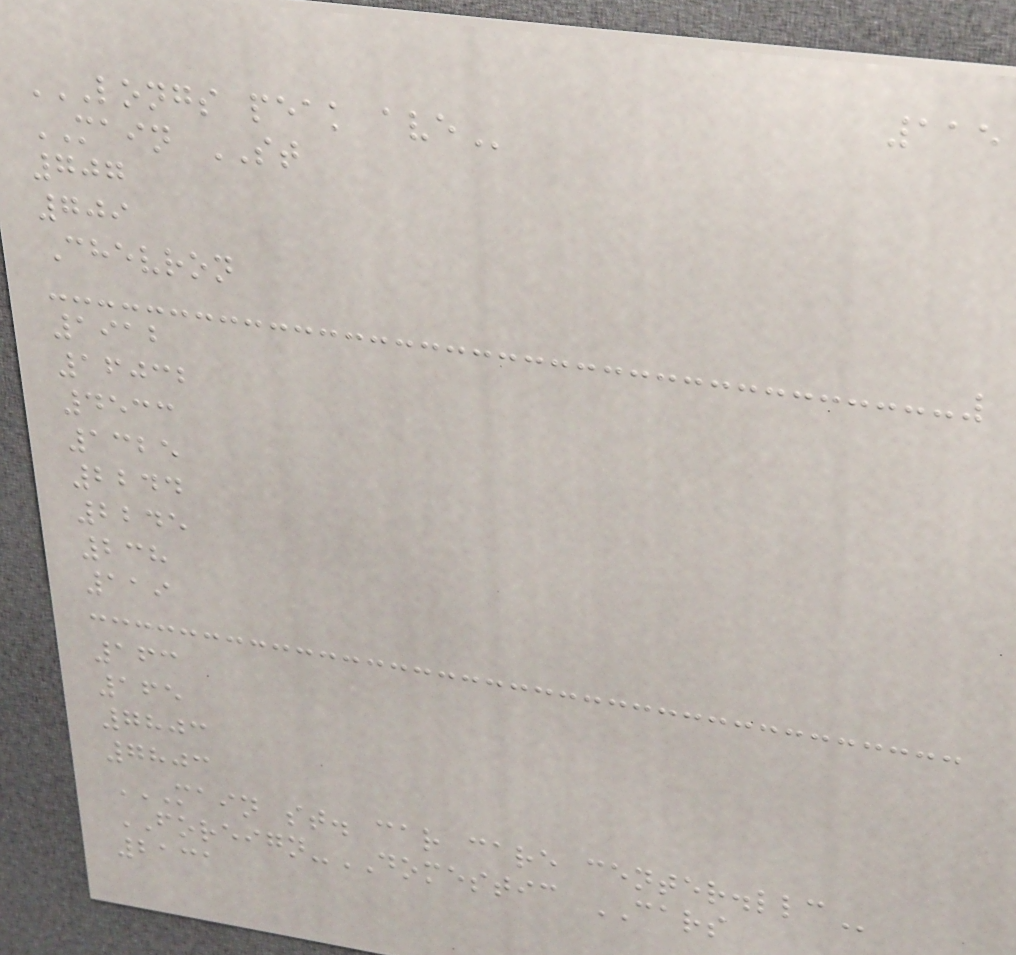115
LONGS PEAK AVE
MAIN ST
707
709
Chevron
1912
16032
4533
1325
2244
2245
238
119
163
165
7803
7803
MAIN ST. CAR CARE CENTER.LLC
FOREIGN-DOMESTIC CARS
2131
